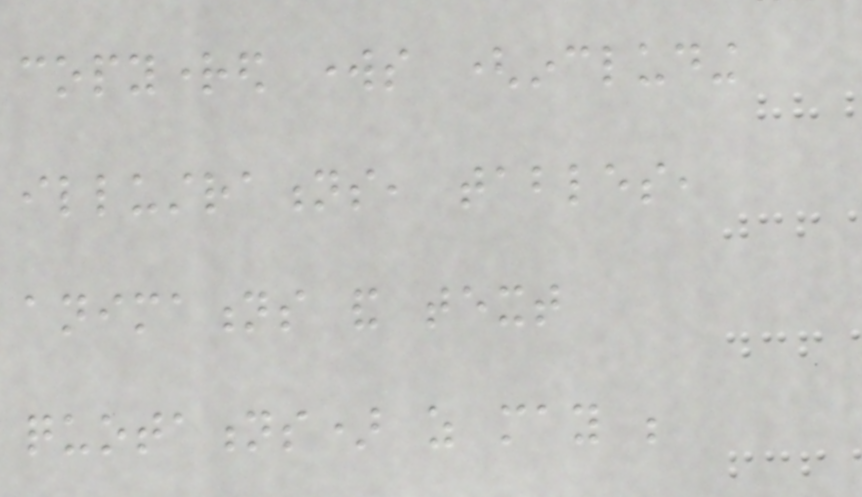copyrighted works (including
illustrations, tables,
animations and text
quotations) as may be
